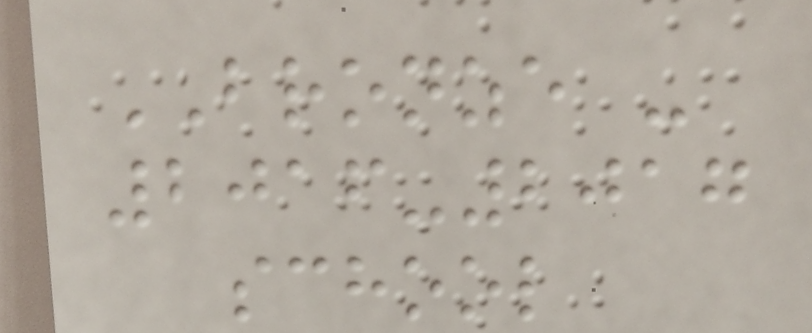BRONZE -
2016-2017
school
